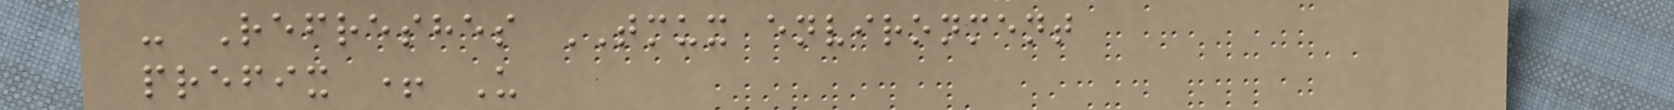- Refreshes TMUX environment
prefix + U
